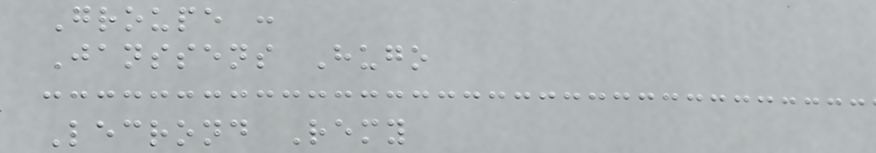Groupe :
Janssens Hugo
Lecrond Remy
